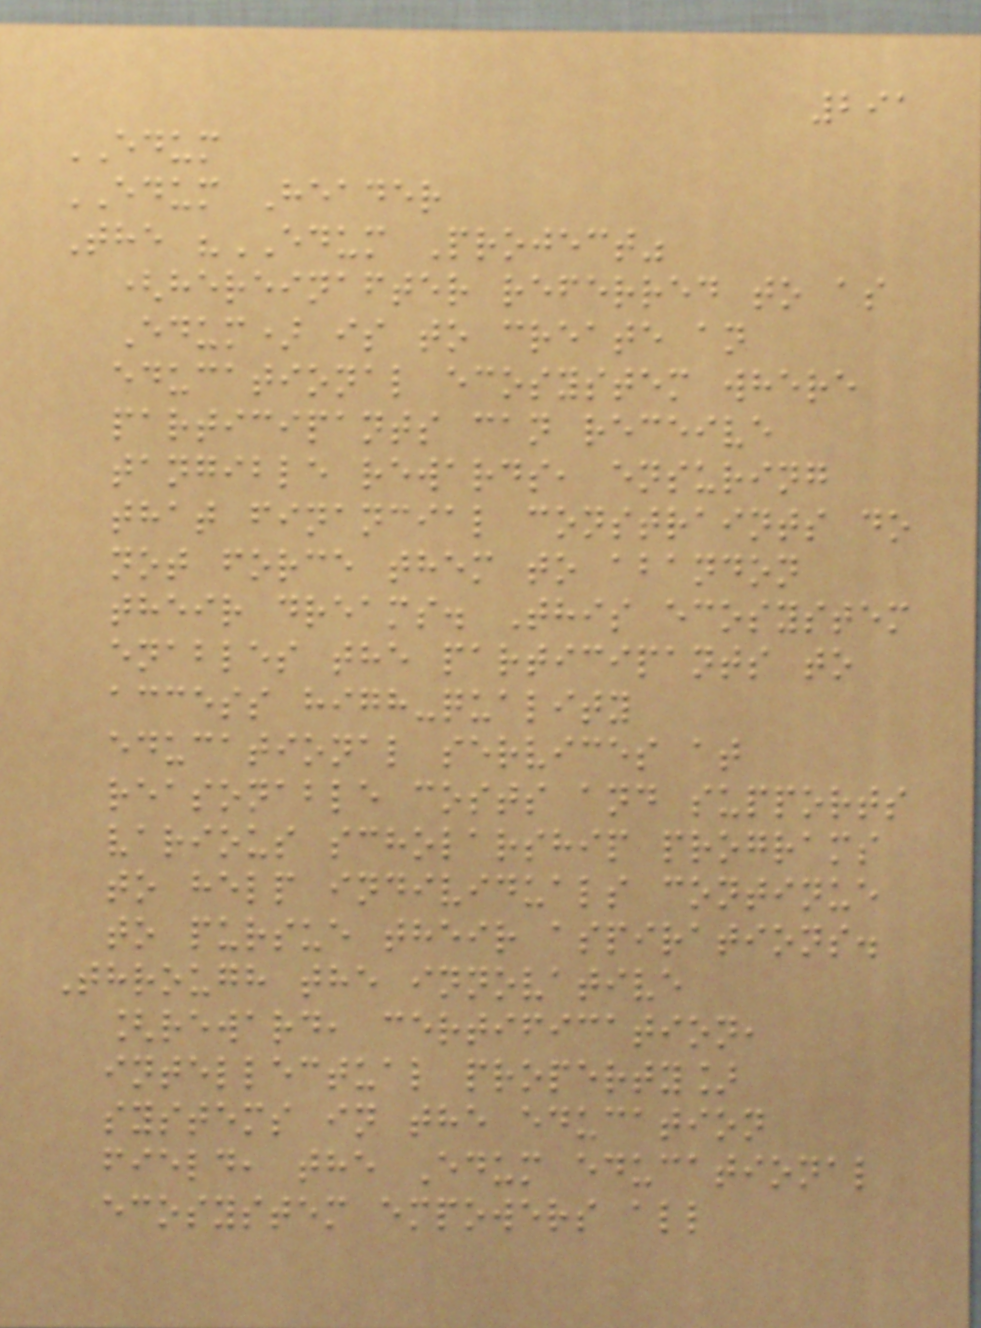291
EDUM
EDUM Header
The "EDUM Project"
(hereinafter referred to as
Edum) is to create an
educational ecosystem where
participants can receive
tangible rewards, ensuring
that financial constraints do
not force them to abandon
their dreams. This ecosystem
enables the participants to
access high-quality
educational services at
reasonable costs and supports
various scholarship programs
to help individuals continue
to pursue their aspirations.
Through the innovative
[reward, certification,
intellectual property]
systems in the education
field, the Edum educational
ecosystem empowers all
